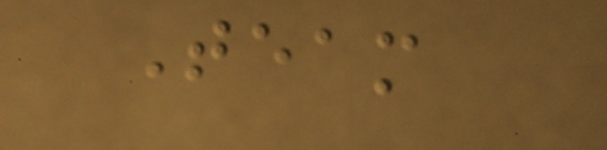Team
